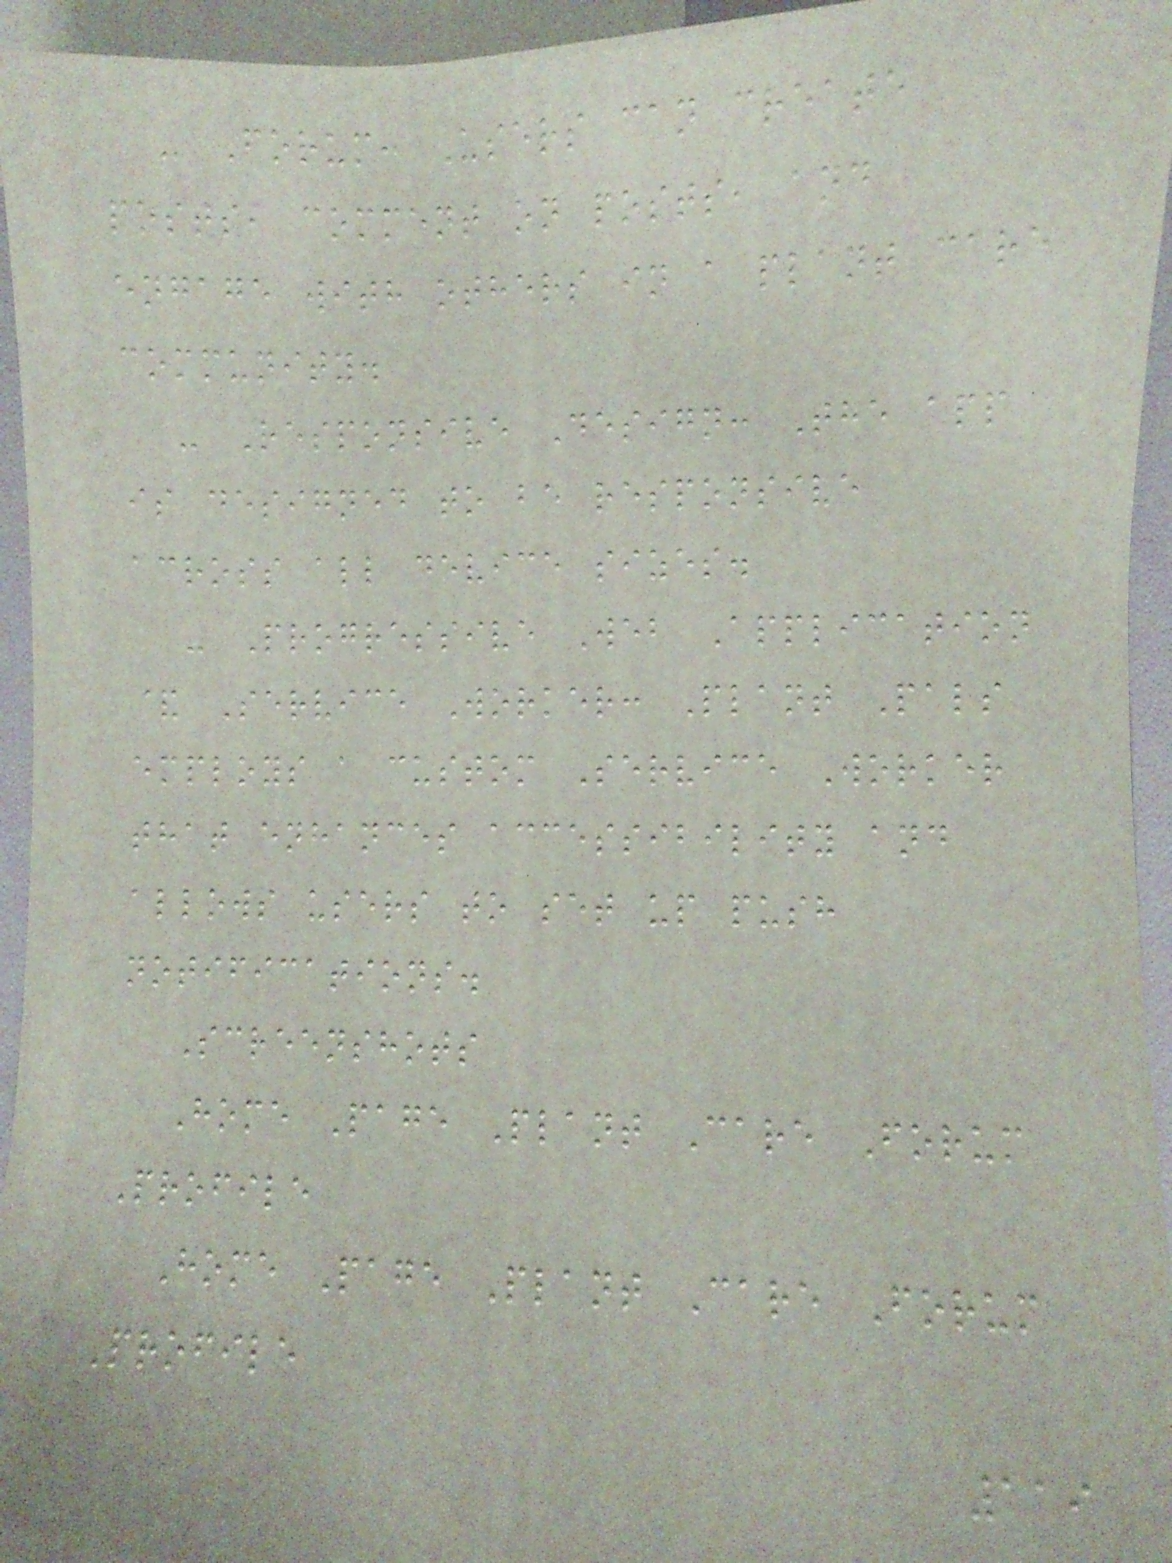- Forum: Users can create
posts, comment on posts, and
engage with others in a plant care
community.
- Responsive Design: The app
is designed to be responsive
across all device sizes.
- Progressive Web Application
& Service Worker: Plant Pals
employs a custom Service Worker
that enhances accessibility and
allows users to set up push
notifications.
Screenshots
Home Page Plant Care Forum
Profile
Home Page Plant Care Forum
Profile
119
